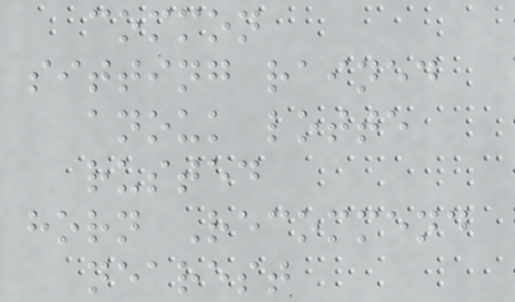common
sitting rained
anouk lotte
rusted
horn Recommend
nearest
